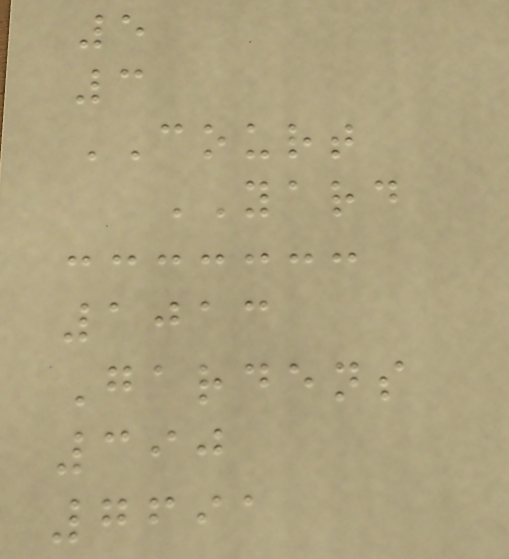5
3
COURT
YARD
1013
Gardens
390
7691
